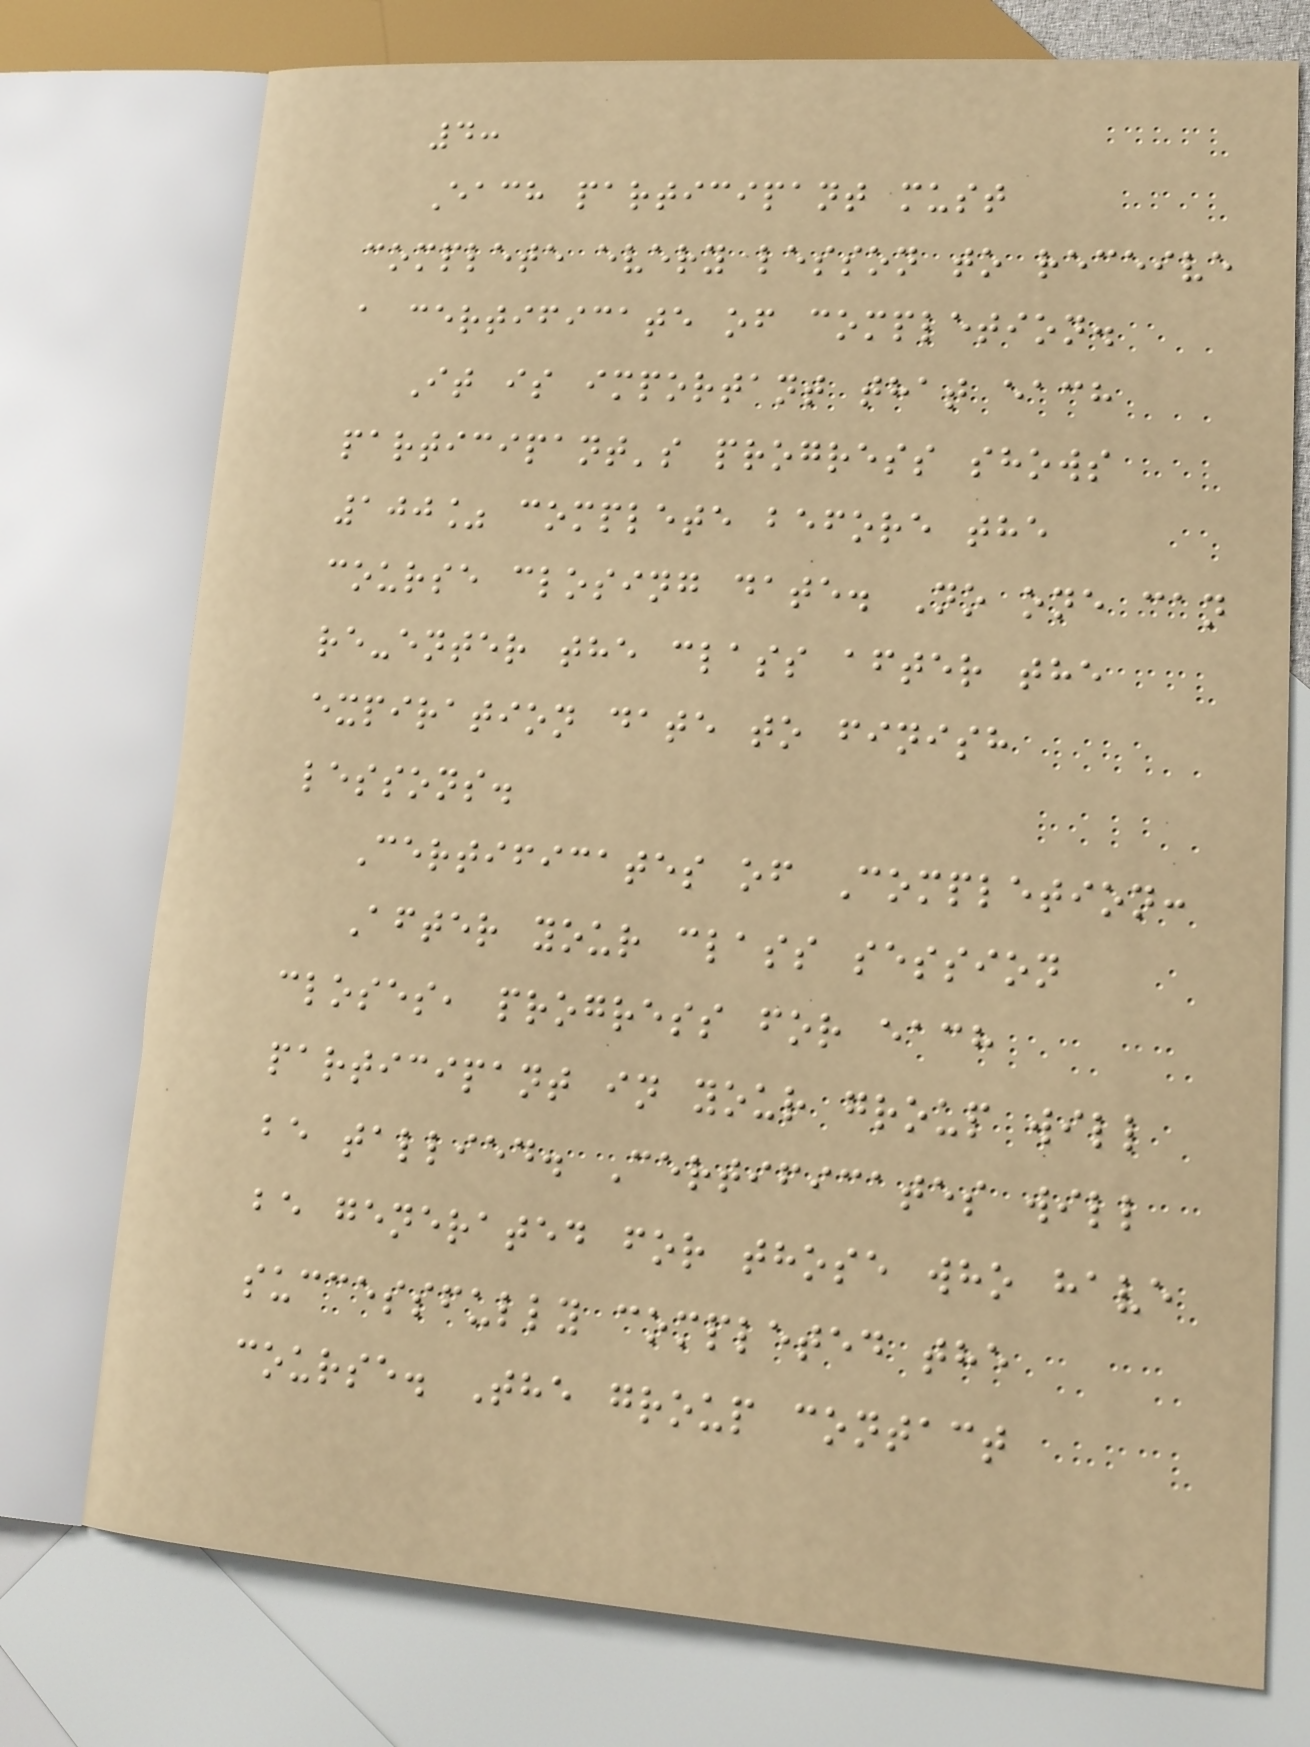4:
Each participant must
complete every lesson to receive
a certificate of completion.
It is important that each
participant's progress shows
100% complete before the
course closing date. No one can
re-enter the class after the
expiration date to finish
lessons.
Certificates of Completion:
After your class session
closes, progress for each
participant in your group will
be tallied. Certificates will
be generated for those who have
successfully completed the
course. The group contact
